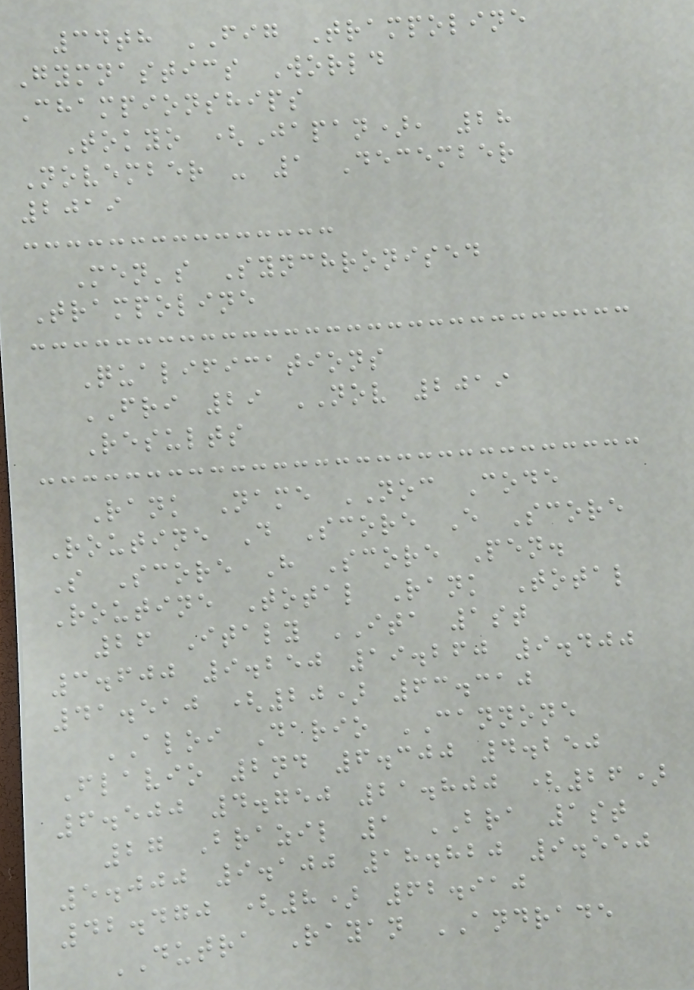34th FIG Trampoline
Gymnastics World
Championships
Tokyo (Japan), 28
November - 1 December
2019
Men's Synchronised
Trampoline
Qualifications
FRI 29 NOV 2019
Results
Rank Name NOC Code
Routine D Score E Score
S Score H Score Pen.
Routine Total Rank Total
26 Italy ITA 1st
3.600 9.250 19.260 9.400
41.510 (20) 63.310
ALOI Dario CANNONE
Flavio 2nd 6.300 4.250
6.500 4.750 21.800 (26)
27 Brazil 1 BRA 1st
5.000 9.100 18.820 9.550
42.470 (8) 62.910
DUTRA Rayan ANDRADE
